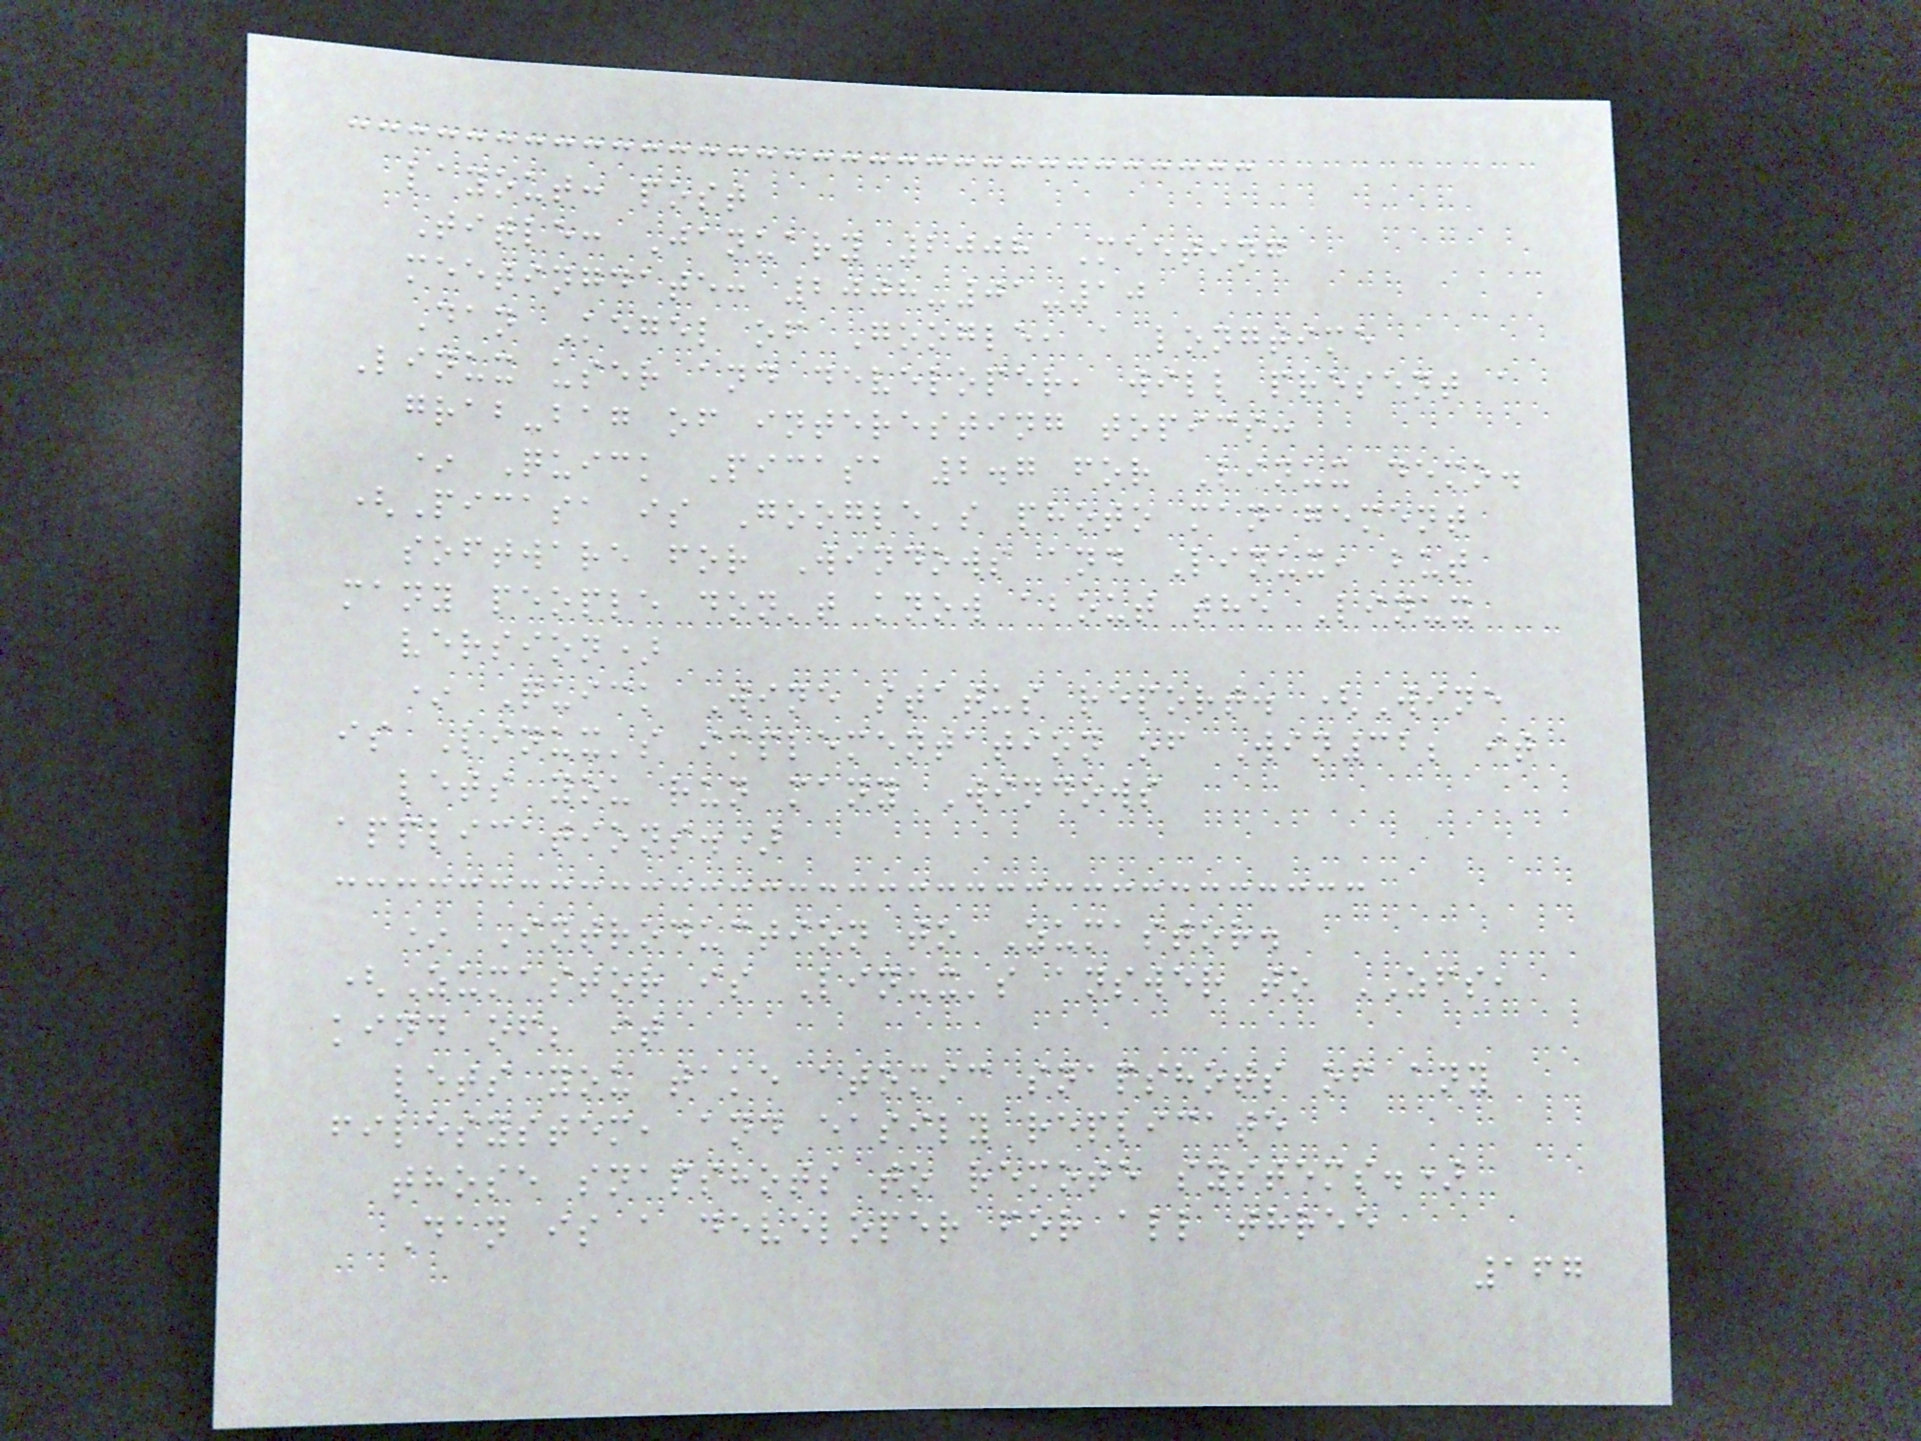layout: post
Title: January 2008 Meeting
meetingdate: 2008-01-10
Dan Kegel of Google, a longtime
Linux user and developer, will present a
grab-bag of interesting topics:
* Quick Picasa 2.7 for Linux demo.
(Picasa is Google's photo management
software for Windows and Linux, but
many people don't know about the Linux
version)
* Quick Wine status report. (Wine
is Linux's implementation of Win32; it
lets you run many Windows
applications.)
* Introduction to Zumastor.
(Zumastor is Linux's answer to ZFS,
kind of; it
lets you take atomic snapshots of any
filesystem, and easily replicate
those snapshots to remote systems.)
Dan is a developer for all three
167
